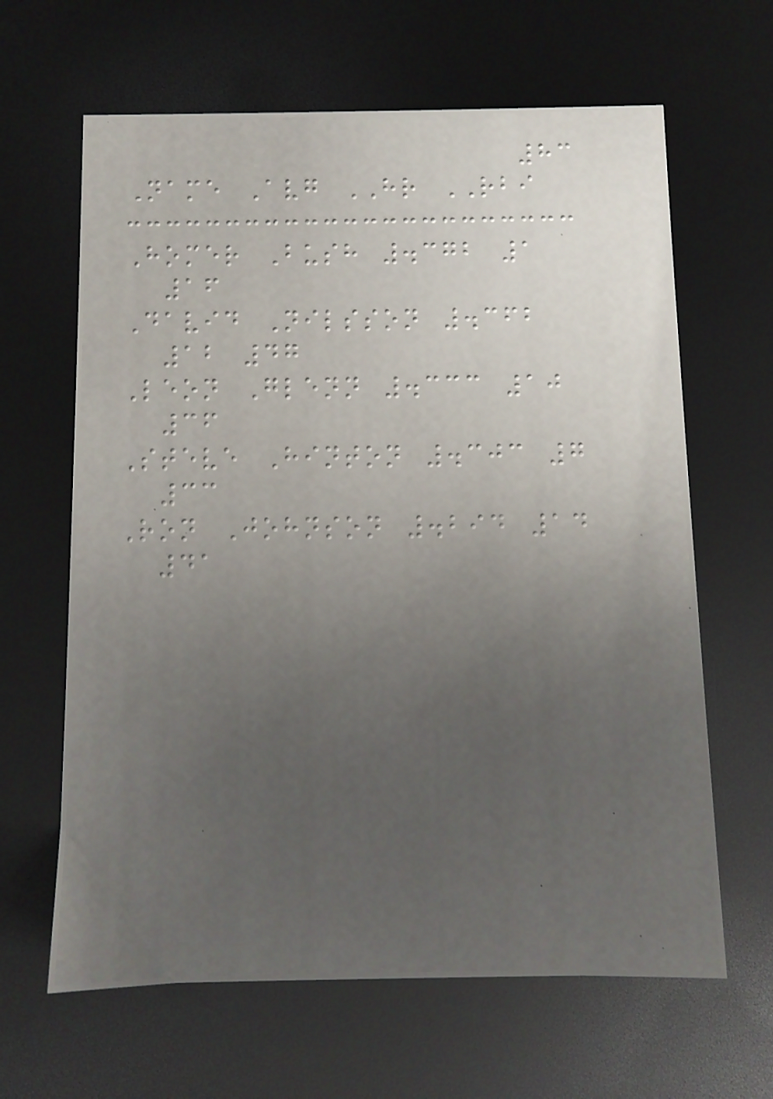83
Name Avg HR RBI
Homer Bush .372 1
16
David Nilsson .362
12 47
Leon Glenn .333 10
36
Steve Hinton .303 7
33
Ron Johnson .294 14
41
